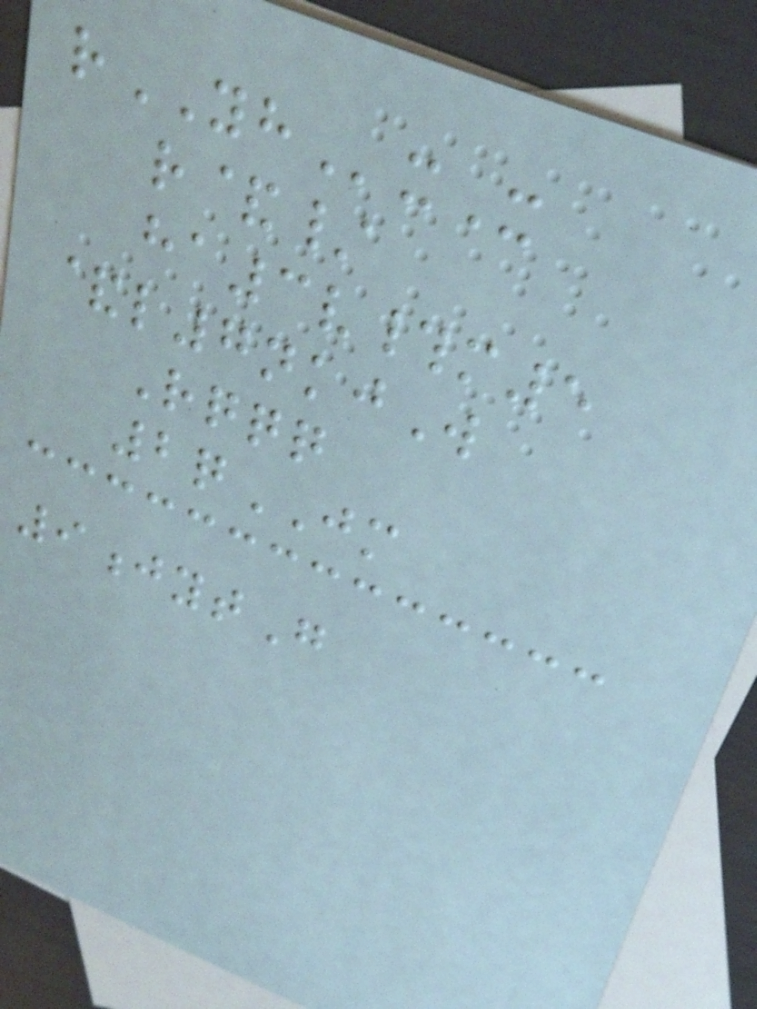rYHxX
r&/
ha3v#m5
&l7nkjW
Rqqq
2qJM
9jytG
